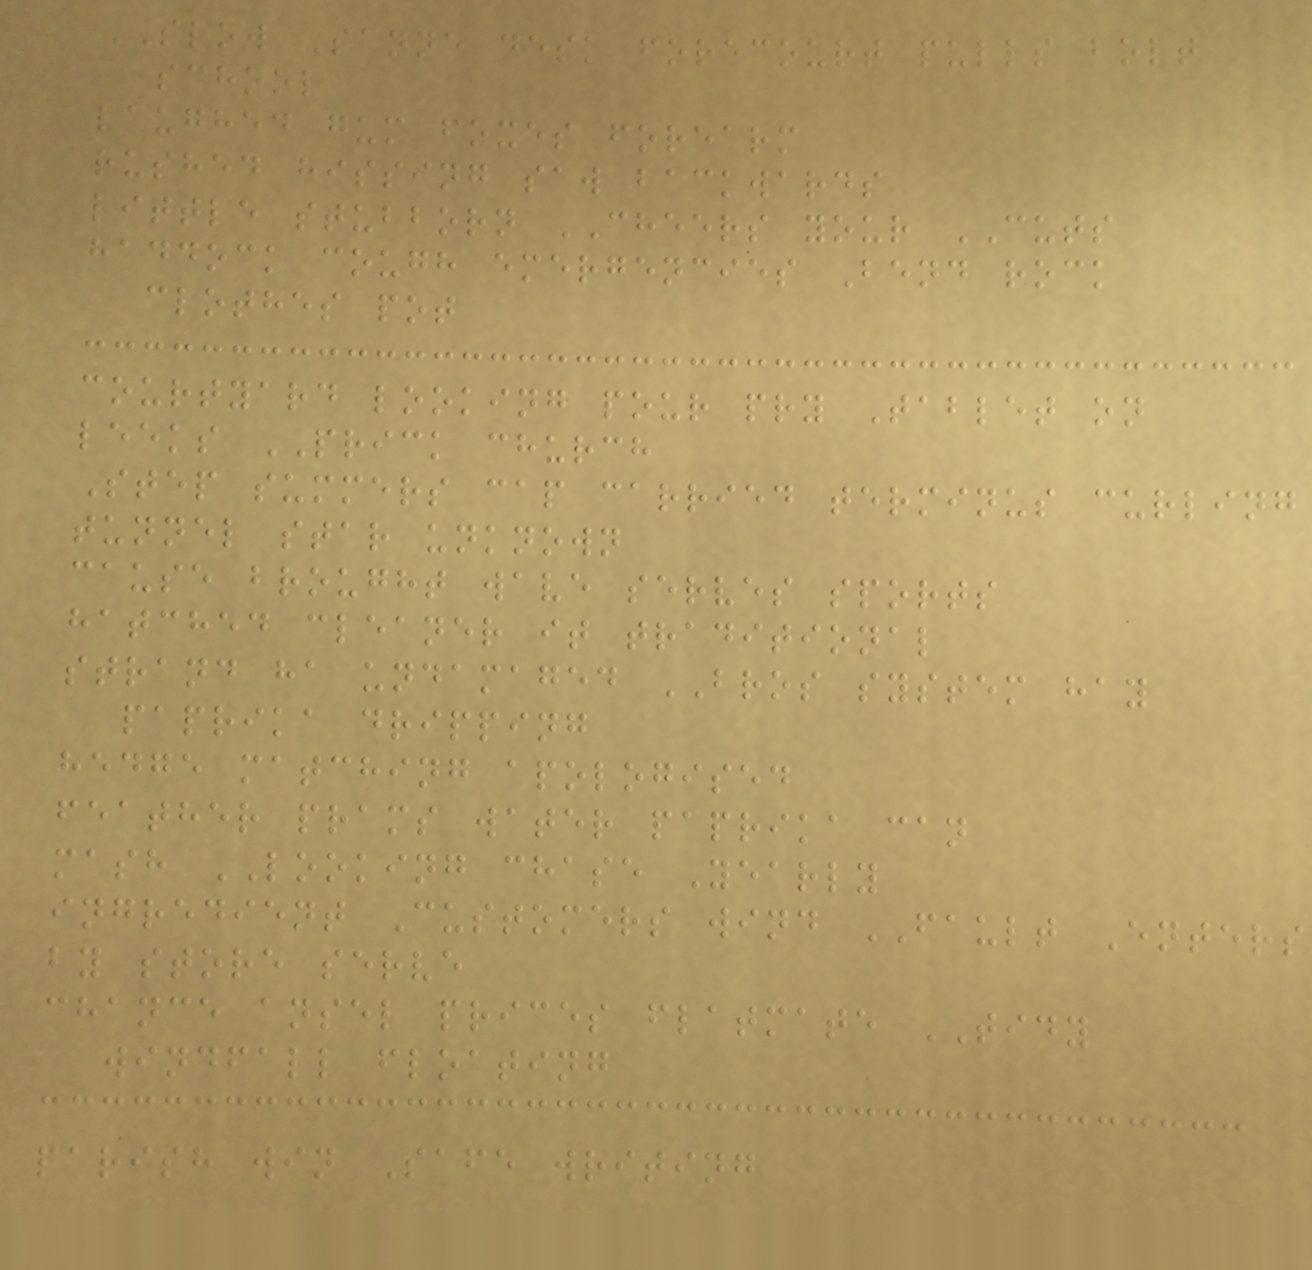SLOW Sanne desk forecourt pulls bolt
school
laughed gum foxes forearm
rushed hissing saw backwards
little stubborn CHEERS your CUTS
haddock cough emergencies Bend rock
clothes pot
courtyard looking pour pry Tablet on
leeks PRICK church
Step summers cap carried terminus curling
tunnel star unknown
cause brought wave serves sports
hatched cleaner it traditional
strand ha undamaged BROS system hay
paprika dripping
hedge matching apologised
feather prams water paprika can
mash LOOKING chase Yearly
ingredient Customers wind FAULT Enters
by store serve
chance ansel prices flatmate TIDY
windfall floating
parish win Safe writing
